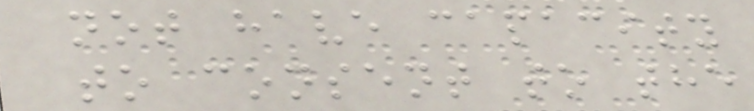not have capacity
to consent to the
